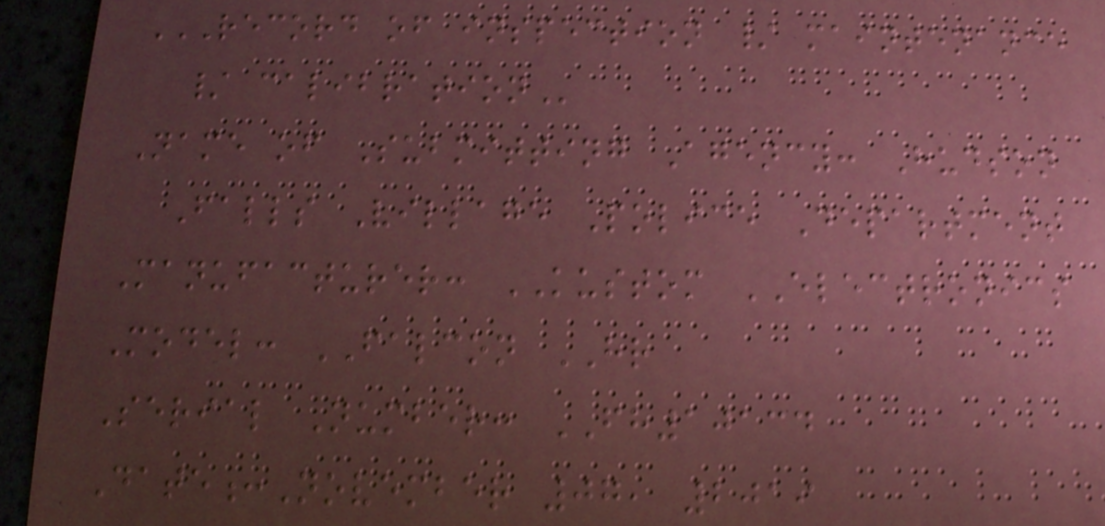RECORD OF INSPECTION / MAINTENANCE
/ CALIBRATION
Name of Submitting Agency: Hudson
Falls Village Police Department
Manufacturer: KUSTOM ELECTRONICS
Model: FALCON HR
Serial Number: FH10134
Date:November 07, 2019
